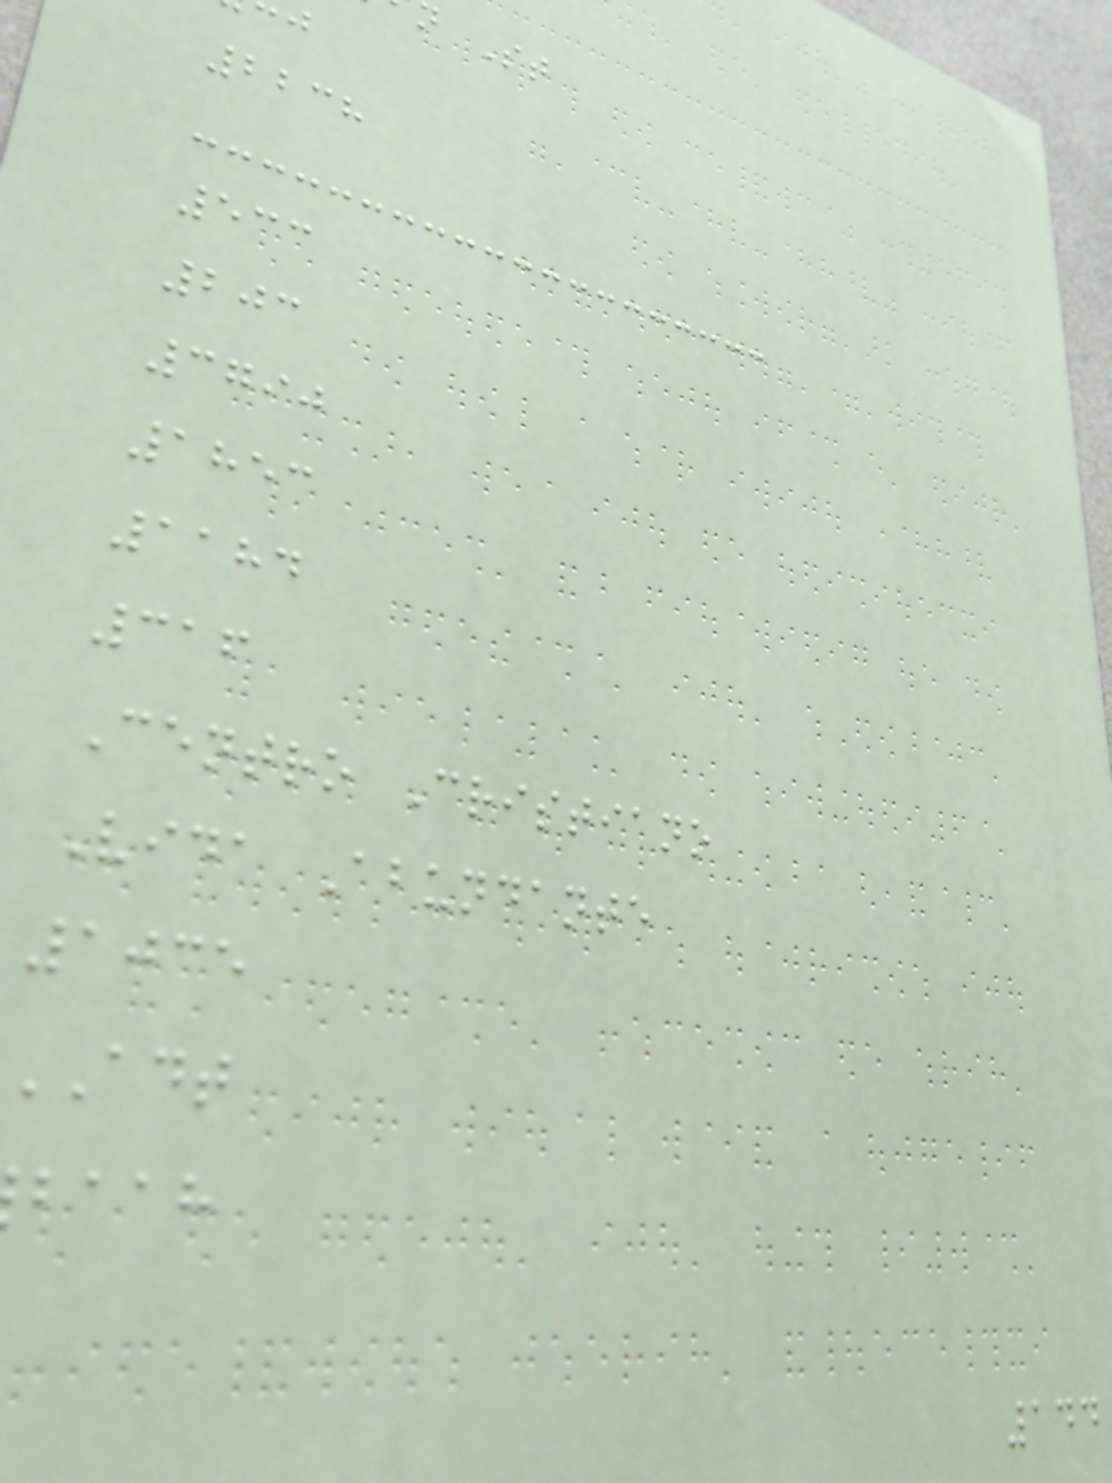2238
533
203
3790
1853
1184
316
Centro Cristiano
Vida Abundante
1035
baah
144
